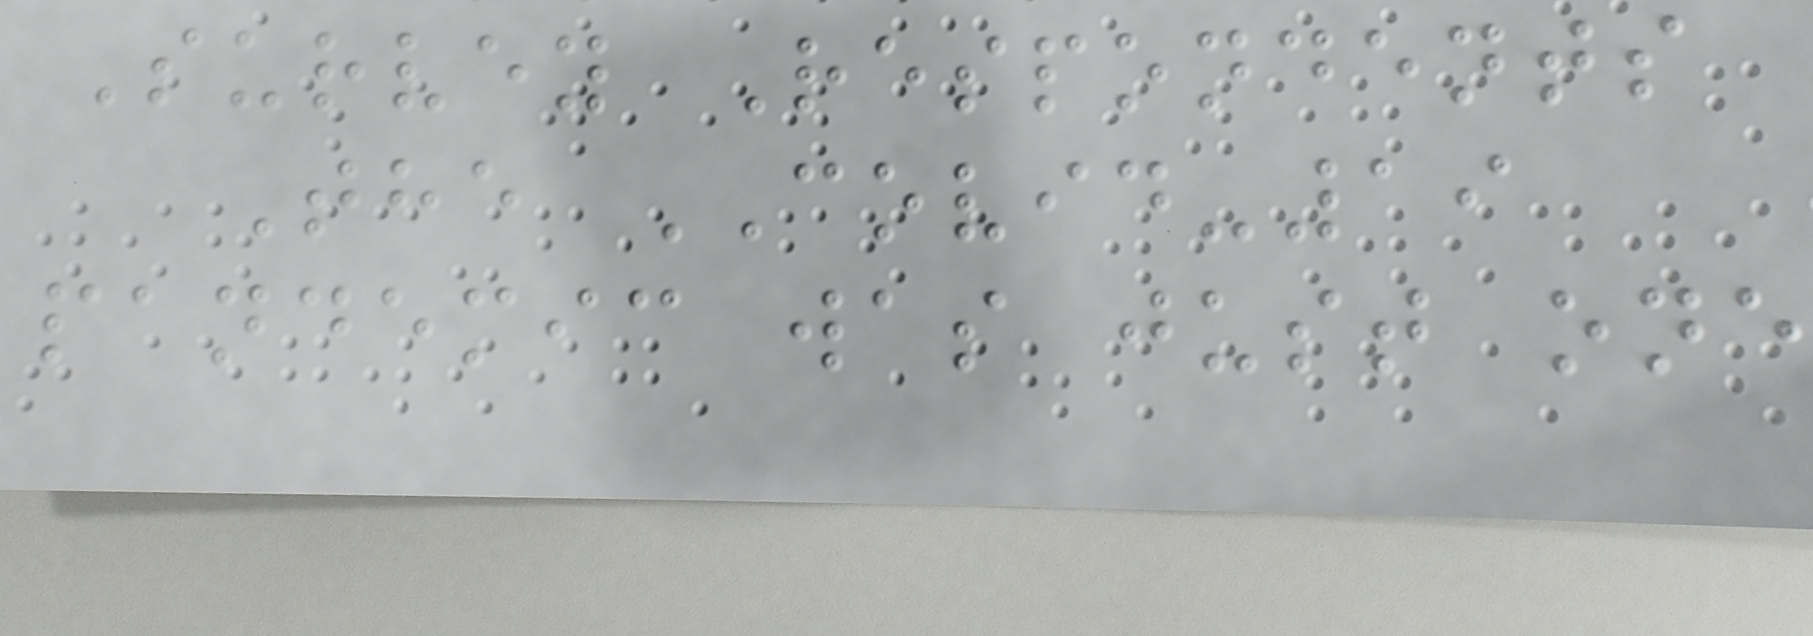Survey Respondents
The COVID-19
pandemic was just one
